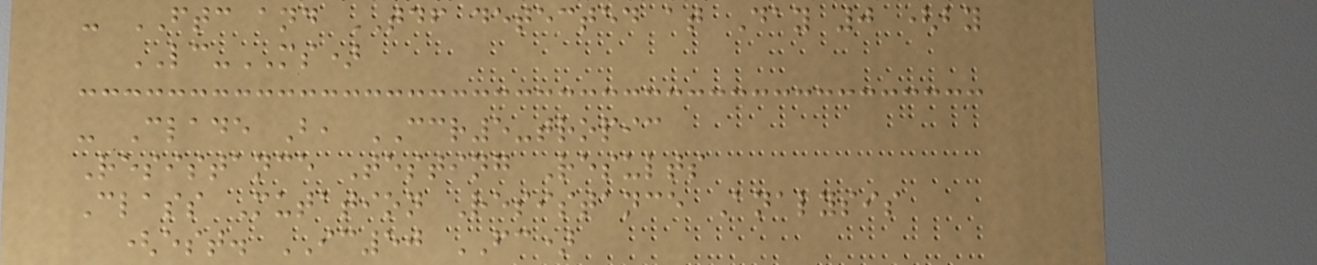- FTC and TDF detected at Day 0 (by
LC-MS)
- Clade B, CCR5-tropic
Resistance Testing Results
Class Mutation Resistance Analysis
(est. IC50 FC)
